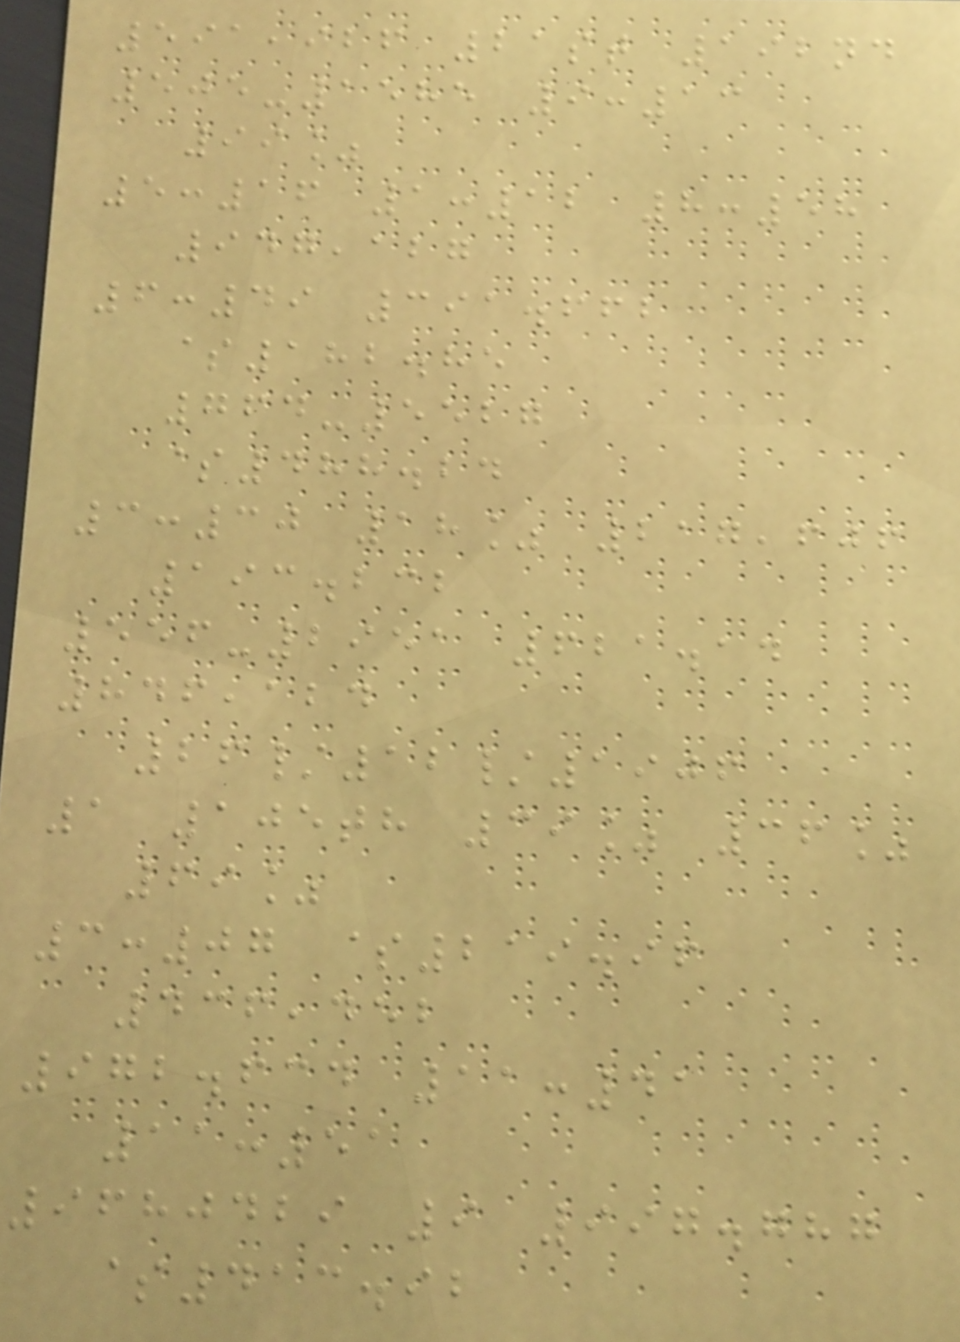591,926 21st 192nd
505-1585 9:13
99%
5:16 1:12 8:58
947,127
6:49 391.662
$182.85
764-5527
$488.24
3:30 18% 217,606
193.232
556-2951 621.14
846,124
26/12/1906
1 105th 39% 36%
69%
3:07 $219.96
436,452
972.634 11:41
11:51
9680429 9 997.787
$413.92
